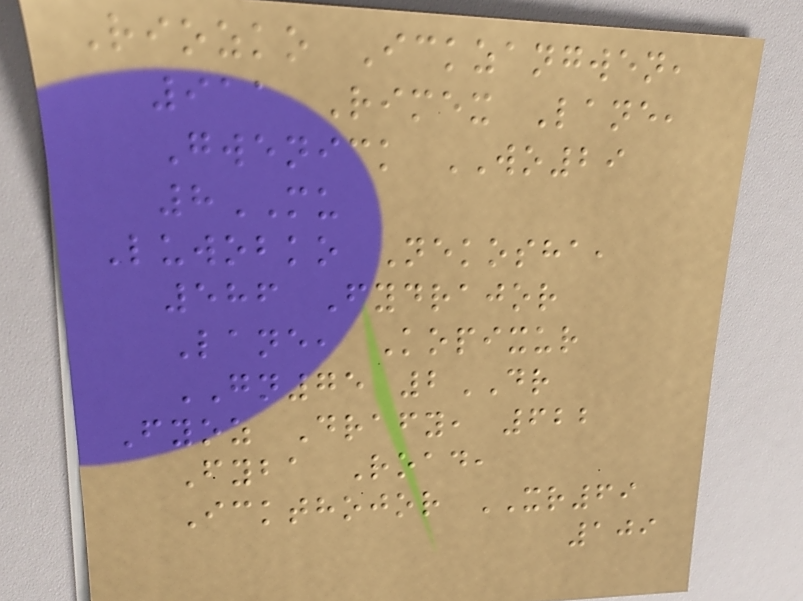Riozko Ickzangwen,
911 Rimex Lane,
Gwenick WO29
8MU
Luwobko Nekosha,
586 Fydrajor
Lane, Kopixur
GN75 2DR
Fyoz Drafy, 622
Fyba Road,
Ickthojor XR69
109
